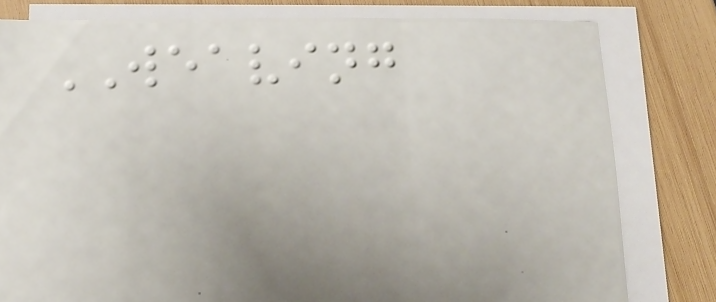WEAVING
